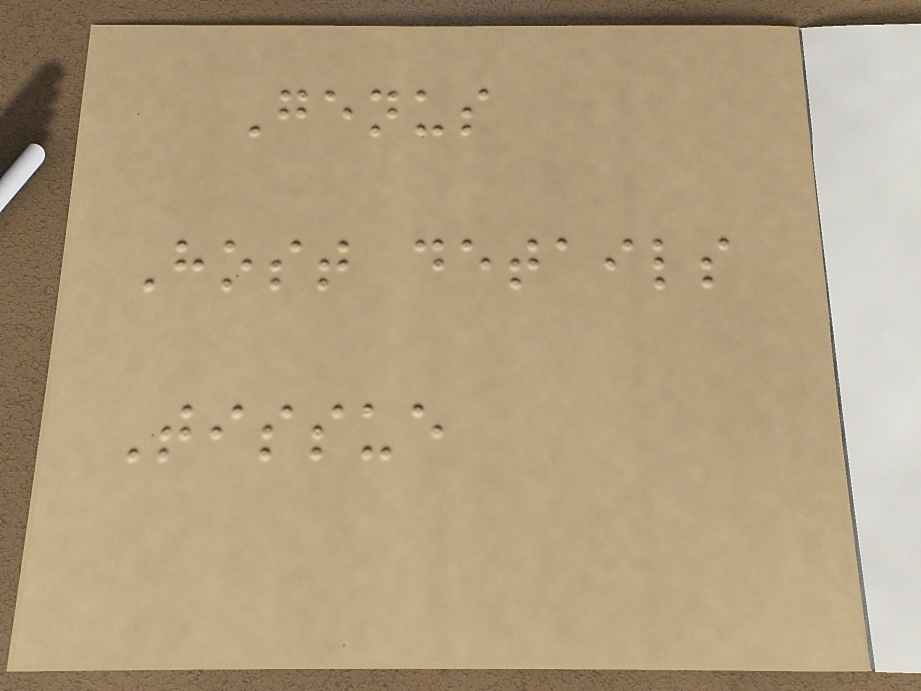Genus
Host details
Tissue
